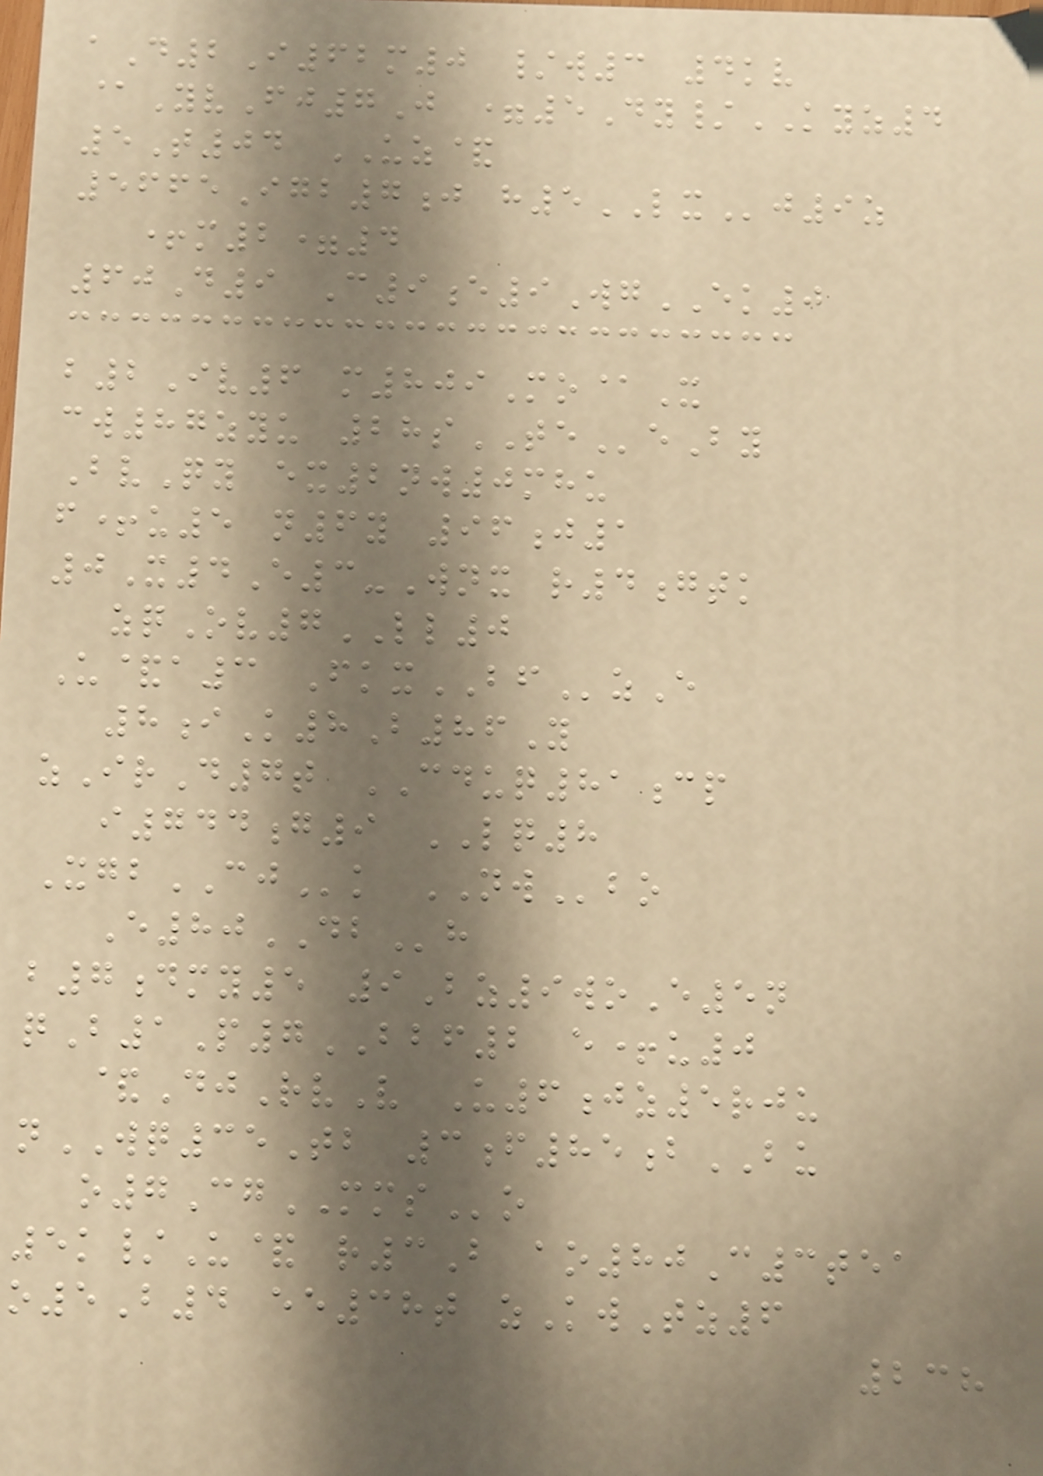aD2I62m0 /w3 4kv
@YvFj7J =5Dy/KYZ4
5T04 UZ&
5665Igb7j h5LXj9z
+m2=4
60D9 C9e9WgEK0
b2Iv6 m809Mo@X
cw87zyu 28sTEeBy
BvQy ex2nw0mhu
f+u5 n6y 96j1
0X4E3-Wnx r4gtk
zqOv7LL0
U&a3 FkxBFzE
8iK8B86Y
zIrD7t CDUQ81cp
i744g9 LQ8
XgbCJk NWbo
E80DBh
b7dmy5 9Bz9woE5n
qB1P7BBF2 e+u0
&DjRvV U6jz5rju
nWQ35Tb 3f85bBU
o7CgMMSo
5k/U& r3B ao80C3tea
o5B4 ee38t zKwTz6
238
